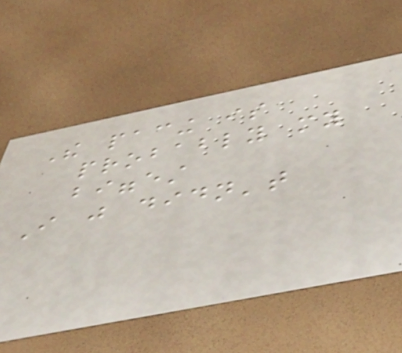The pacing is
probably my
biggest
I just didn't
